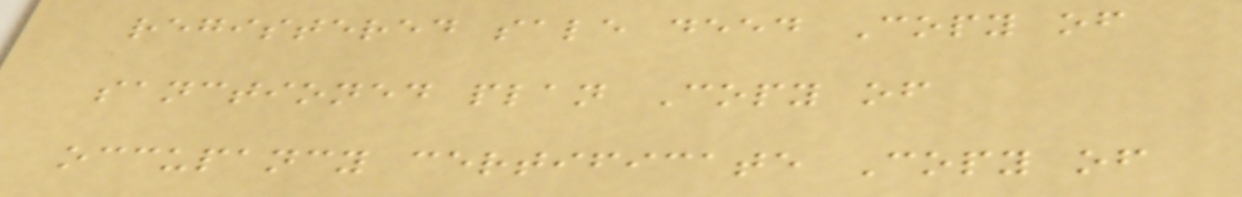registered sale deed Copy of
sanctioned plan Copy of
occupancy certificate Copy of
